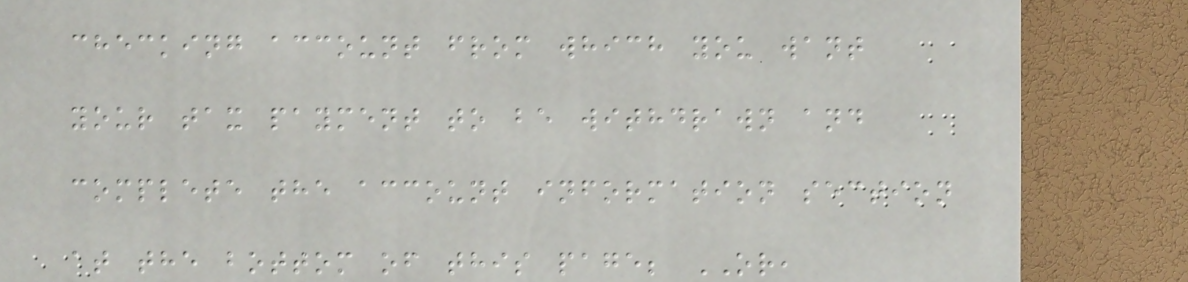checking account from which you want
your tax payment to be withdrawn and
complete the account information section
at the bottom of this page; OR,
